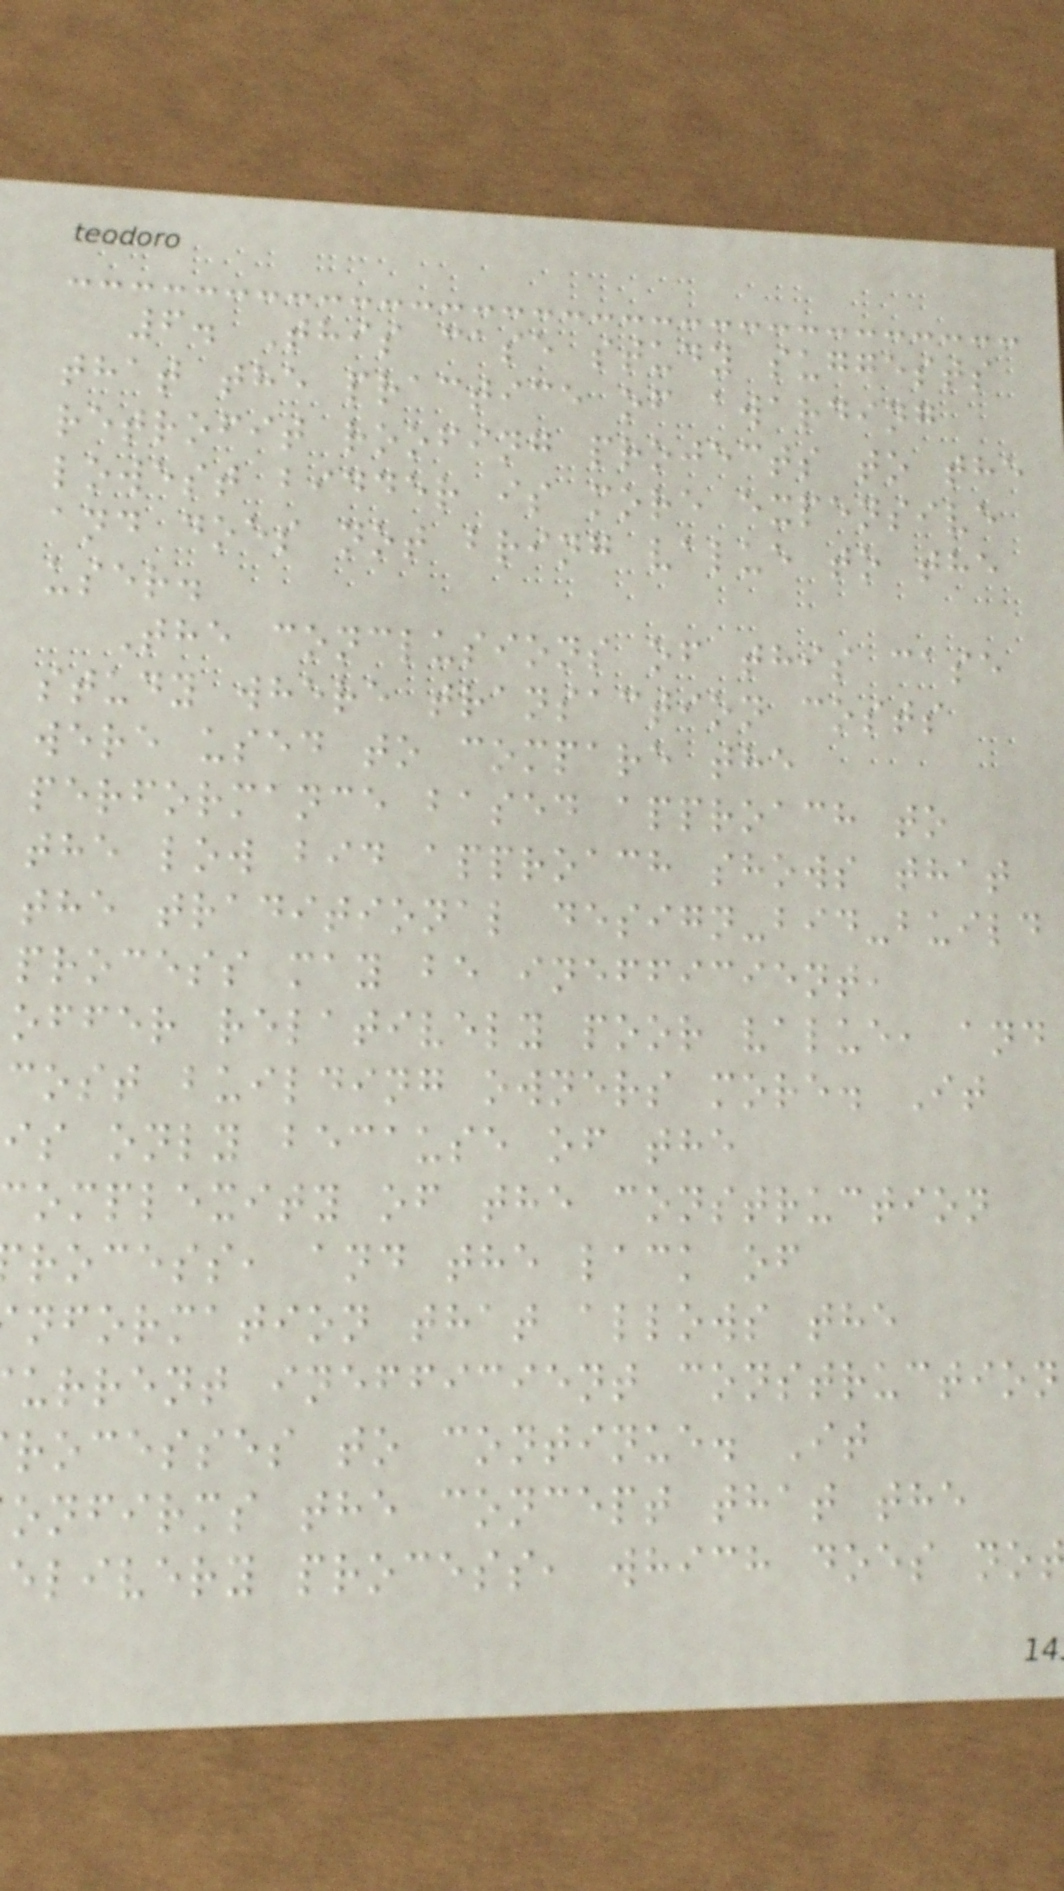6. This case study suggests
that the practice of awarding
retrofit roofing projects to the
lowest bidder is more expensive
and does not bring value to the
user.
The conclusions of this case
study where transaction costs
were used to compare the
performance based approach to
the low bid approach shows that
the traditional design-bid-build
process may be inefficient,
offer relatively poor value, and
cost building owners more. It
is only because of the
omplexity of the construction
rocess, and the lack of
nformation that allows the
urrent inefficient construction
rocesses to continue. It
onfirms the concept that the
elivery process, which does not
